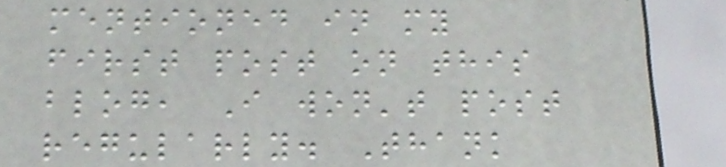mentioned in my
first post on this
blog, I won't post
regularly. Thank
